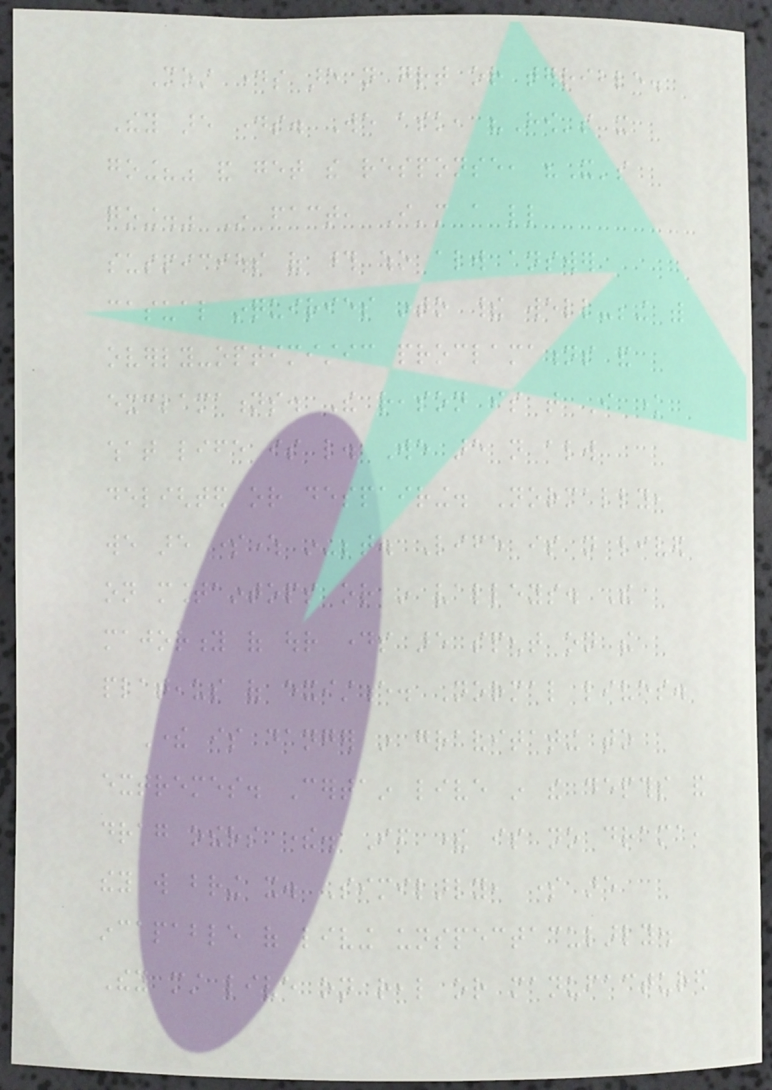Most days are not great or terrible.
They are days. We ask, "How's it
going?" and get the response, "It's
going." In fact, I'm a little
suspicious of those who always answer
casual inquiries into their well-being with
overly-optimistic proclamations and
exclamations. The reason is that I know
what life is like. We are not always
delighted or despairing. Normally,
we are somewhere in-between. Life is not lived
on mountaintops or in valleys. The
majority of our days are spent on the
plateaus of existence. Normal lives.
There is danger in gravitating to
extremes. Certain live in the depths and
drag others there. If there is no drama,
they will bring it. Similarly, some are
incapable of living unspectacularly.
They must live on real or manufactured
